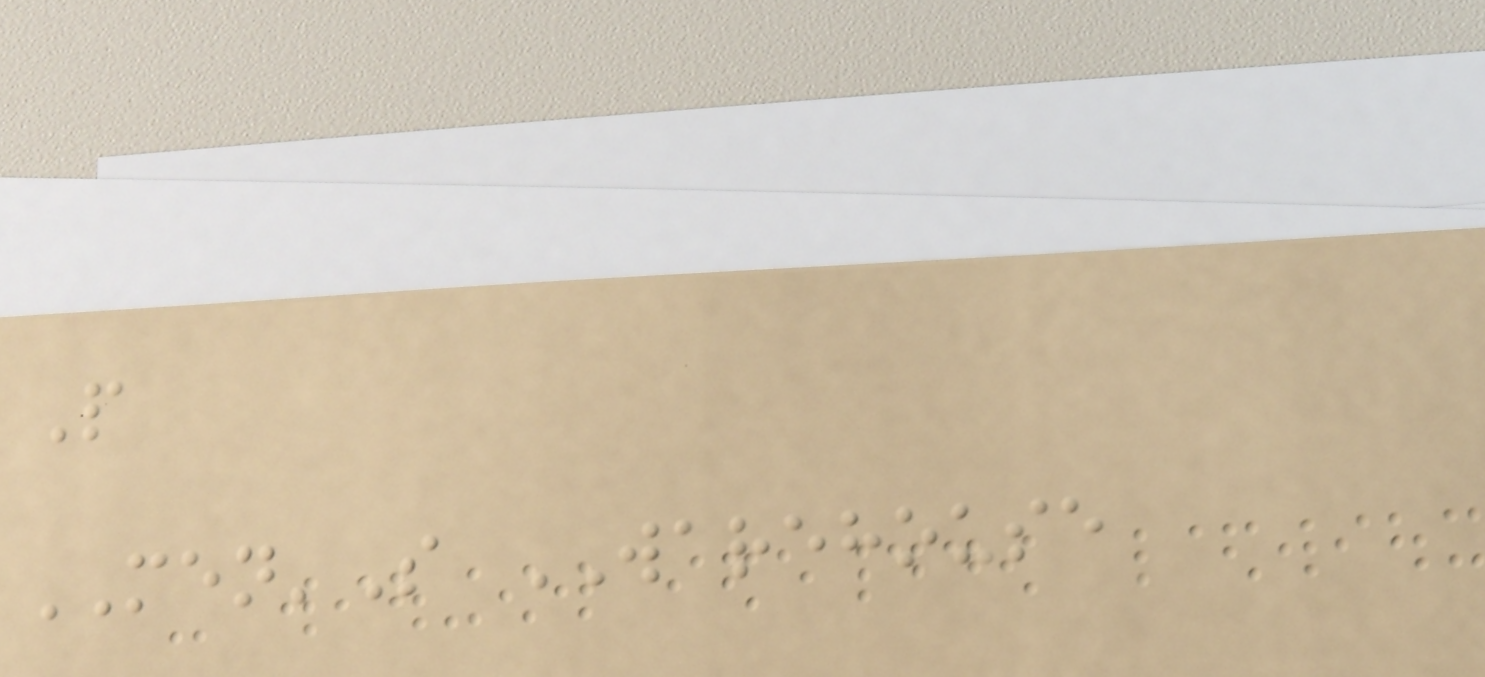P
MEN'S WAREHOUSE
